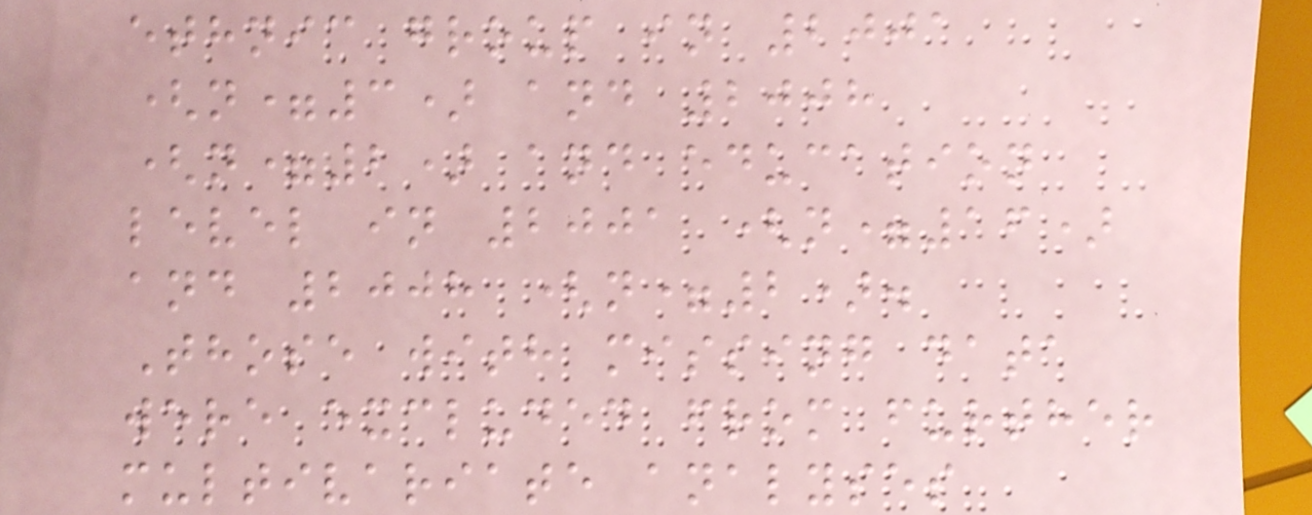ethnic group in 2001
(n=3) and 2008
(n=2) and education
level in 2001 (n=16)
and 2008 (n=2).
Those with missing data
were excluded from further
multivariate analyses
